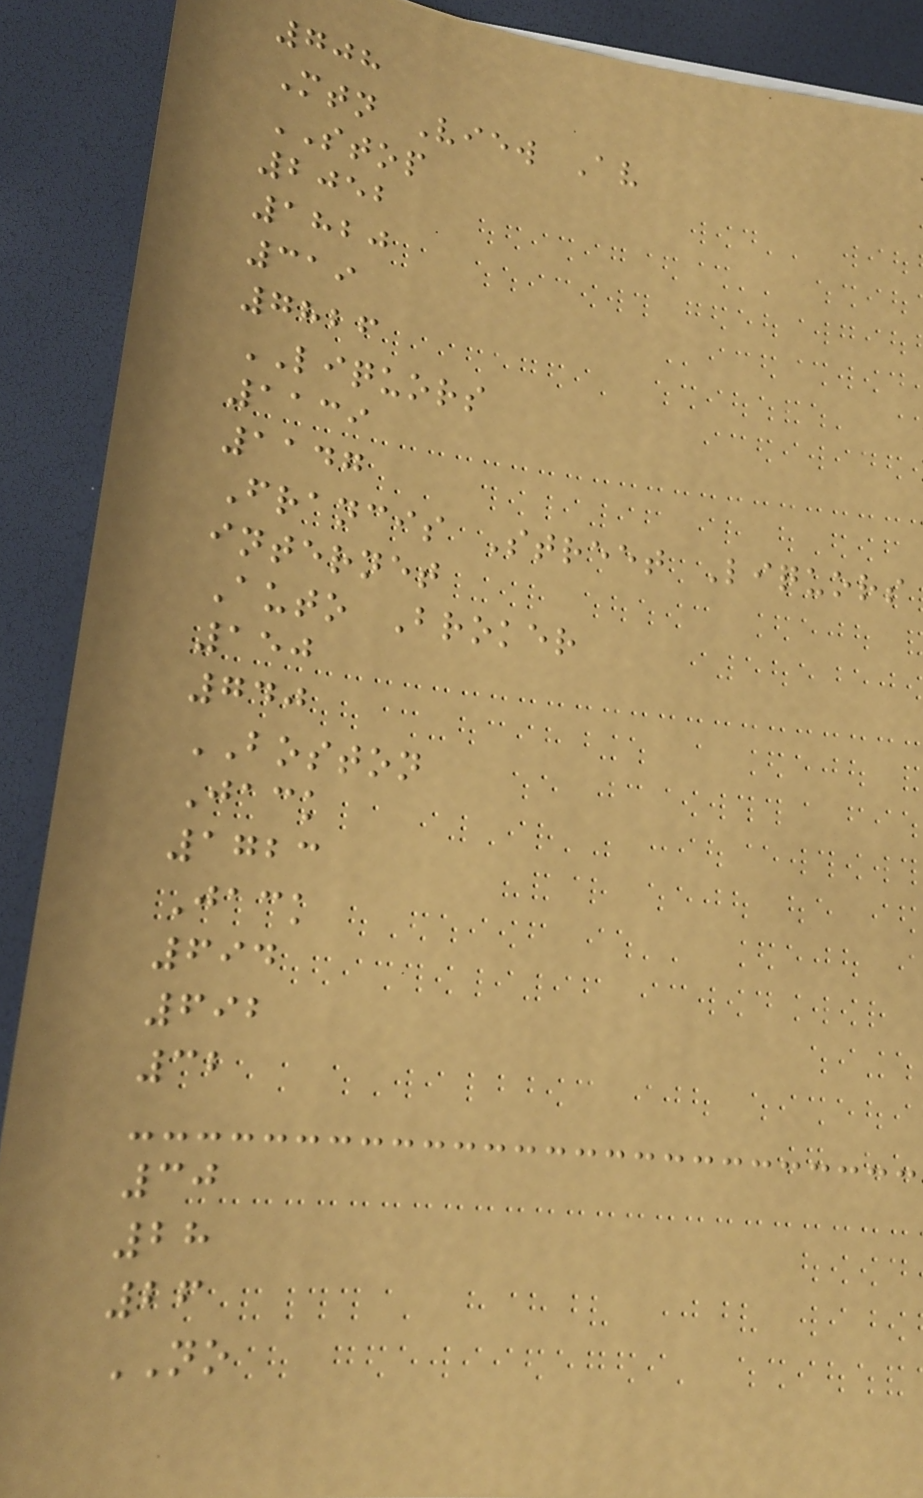708
Mtn View Av
STOP
2052
1820
319
7826
LIQUORS
1139
1147
Francis Street Liquors
internet
Auto Broker
150
740
BOSTON
Jack
1723
Jack
694
692
32
30
28
26
NO
